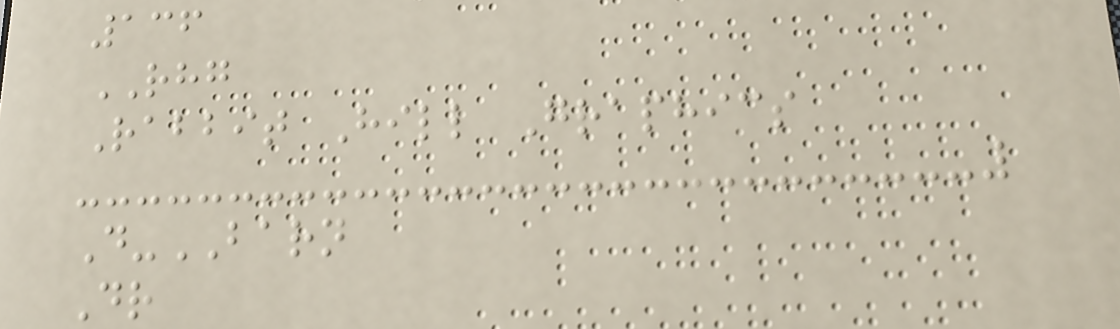136
RHG
Rabbit Hill Graphics
D-BARN
Dr
